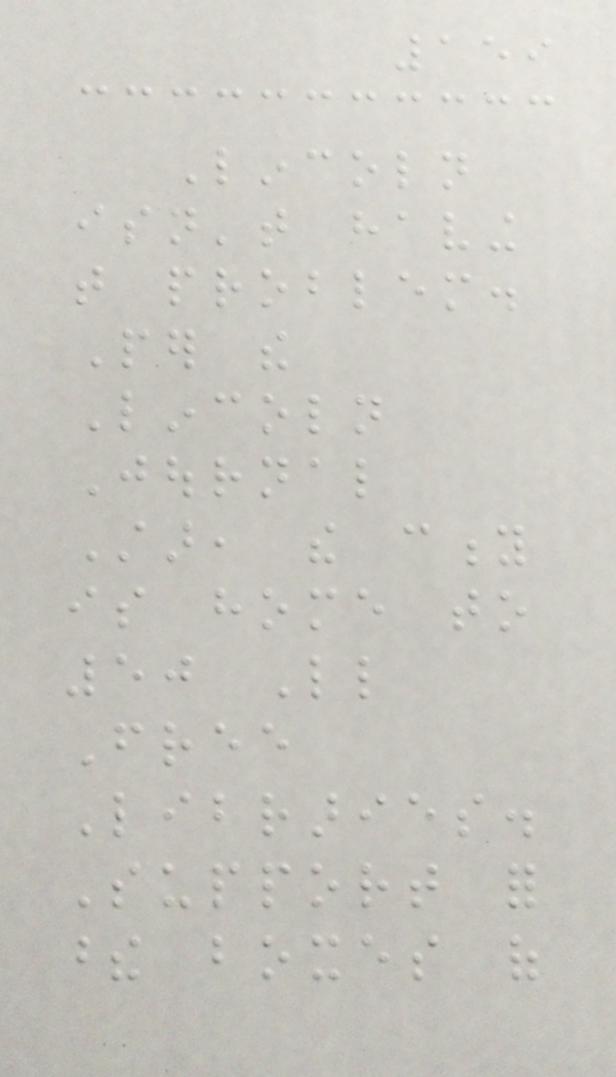159
Lincoln
isn't having
that problem.
Per the
Lincoln
Journal
Star, the city
is home to
50 Little
Free
Libraries.
Support for
these boxes of
